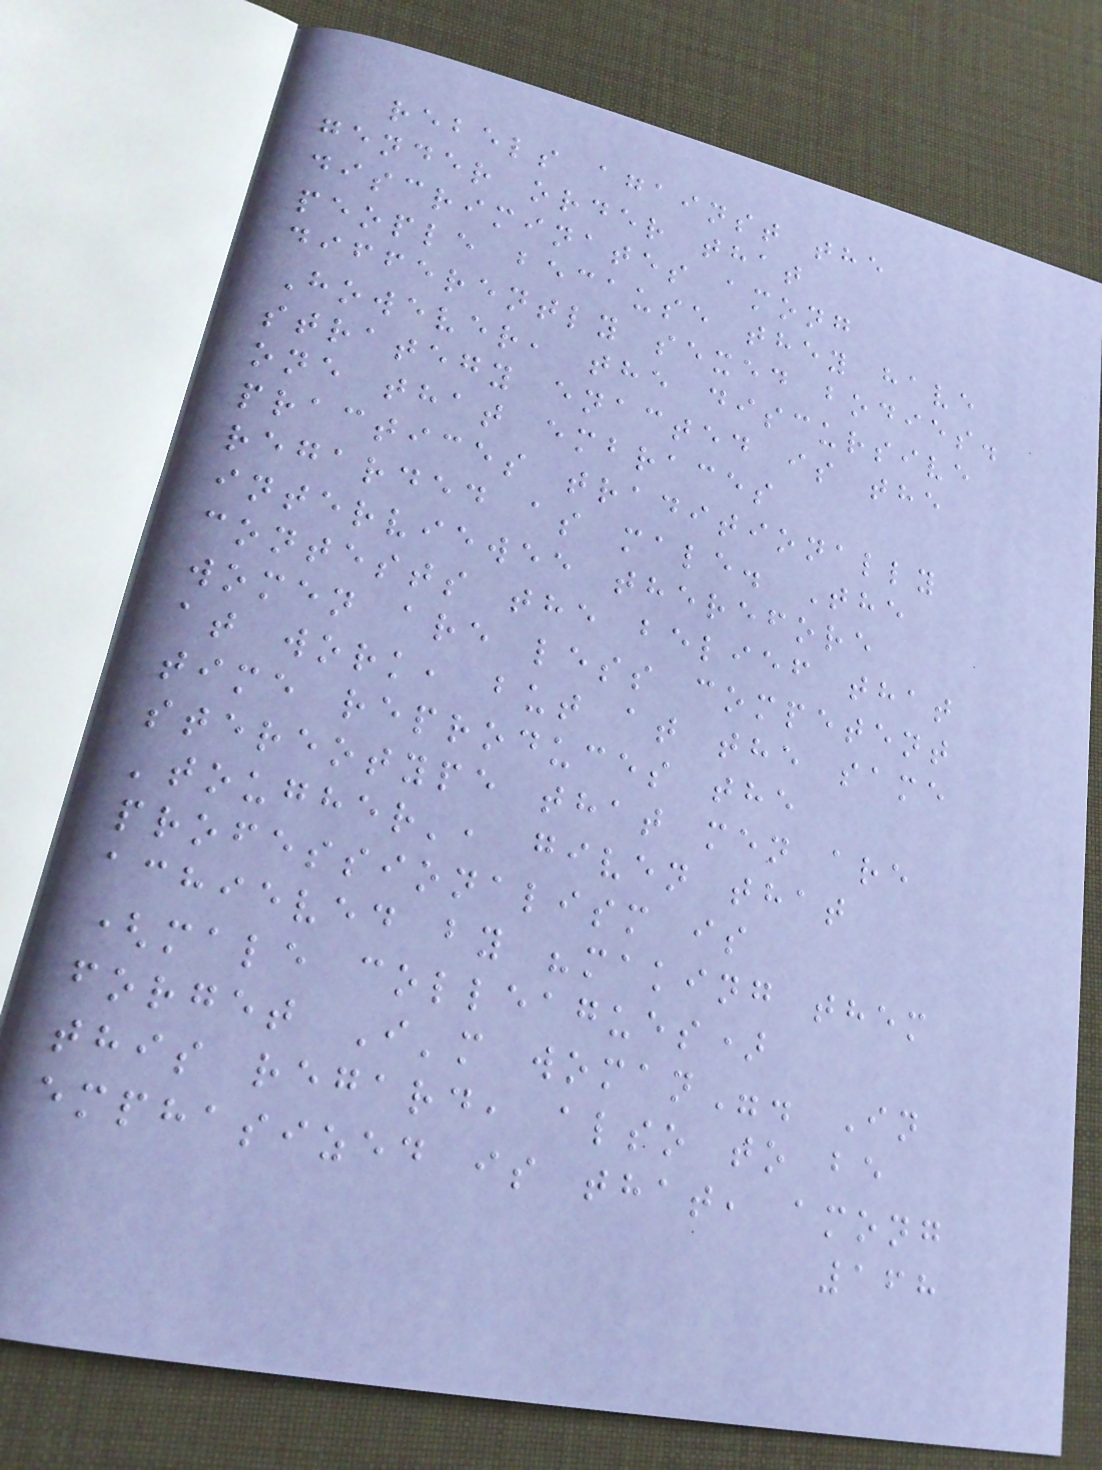rebels against the
gender order that
discriminates among
people because they have
differently sexed bodies.
However, the discursive
strategy enacted is the
one that embraces
practices traditionally
regarded as male. The
interviewee therefore
contests the belief that
women are less competent
at work, but at the same
time reproduces the
stereotype that men are
'tougher', given that
professionalism is
achieved by "making them
(male colleagues)
forget I'm woman". In
this regard, also to be
emphasized is that, among
168
